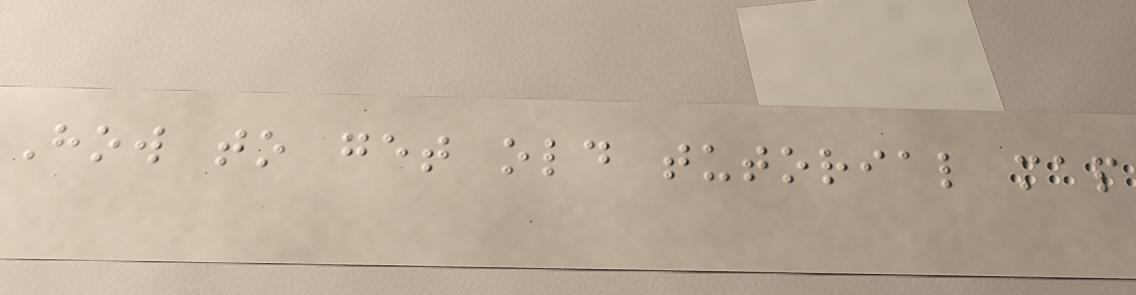How to get old tutorial map
